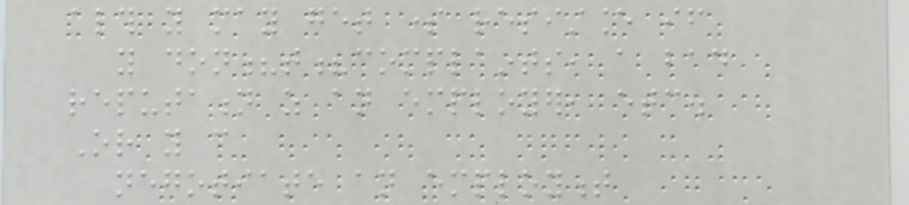although you may get some resistance if
you don?t?complaints, a bad
reputation as an employer, etc.
Or you can
negotiate an employment
